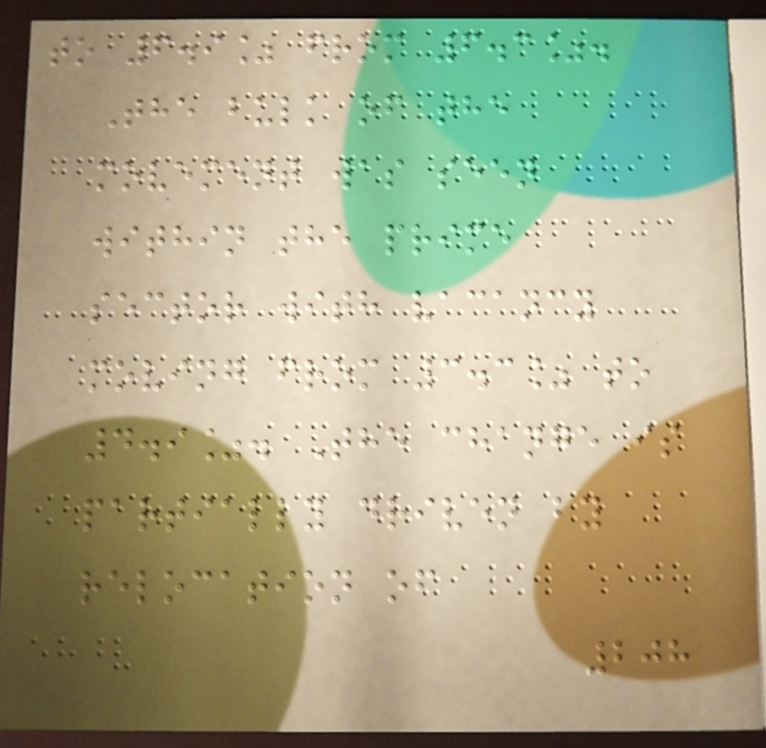to 6.9% from 6.3%.
The bulk of the
movement was seen
within the prime
sector with vacancy
moving from 3.3% to
4.9%. The change is
partially driven by
relocation of
208
